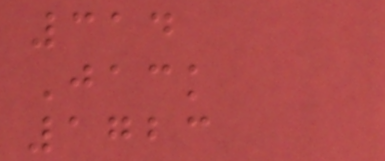314
Jack
1723
